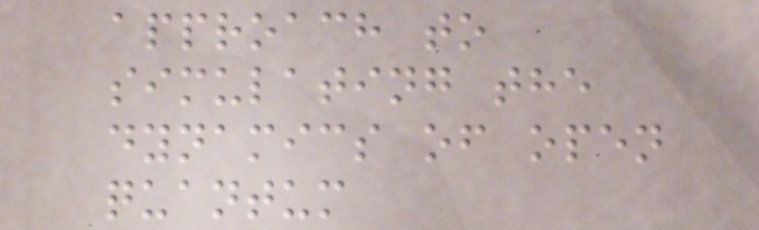approach to
simulating the
dynamics of open
quantum
